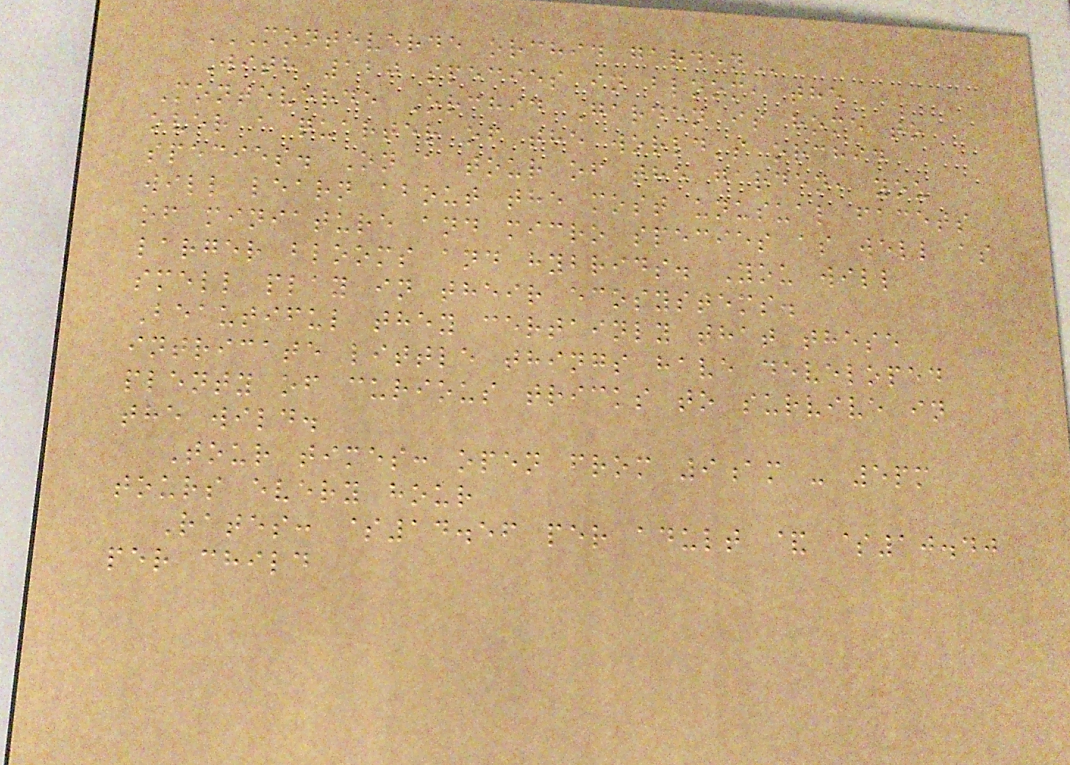MONTEVERDE ORCHID GARDEN
With 120 species in bloom, the
Monteverde Orchid Garden is home to
over a quarter of the world's orchid
species. On a tour of the garden, you
will learn about the most unusual facets
of miniature and micro species as well as
larger blooms and hybrids. You will
smell play in their ecosystems.
Beautiful they certainly that these
intricate little things have developed
plenty of curious tricks to survive in
the wild.
Tour times: open from 9am - 5pm
tours every hour
Rates: $14.56 per adult & $10.40
per child
